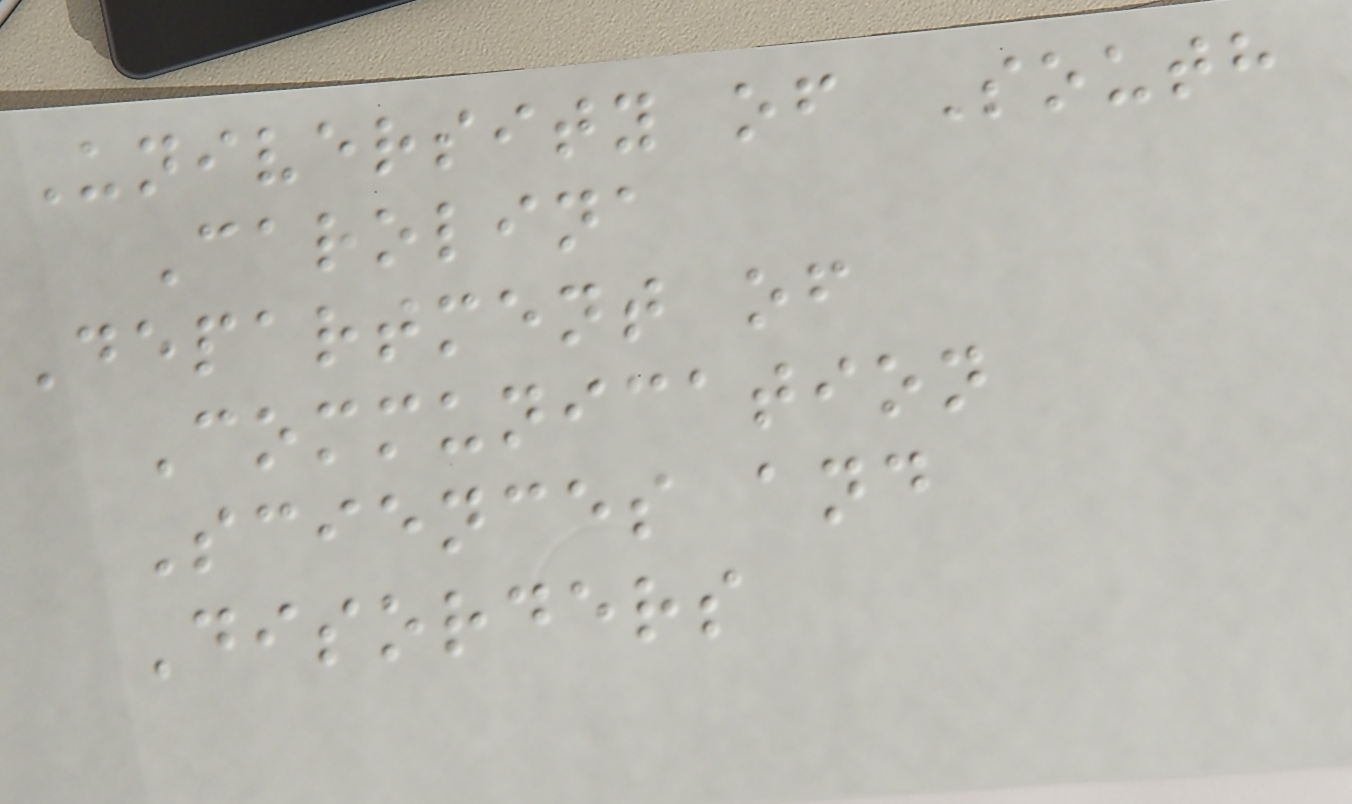University of South
Carolina
Department of
Communication
Sciences and
Disorders
